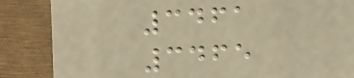3461
3465
